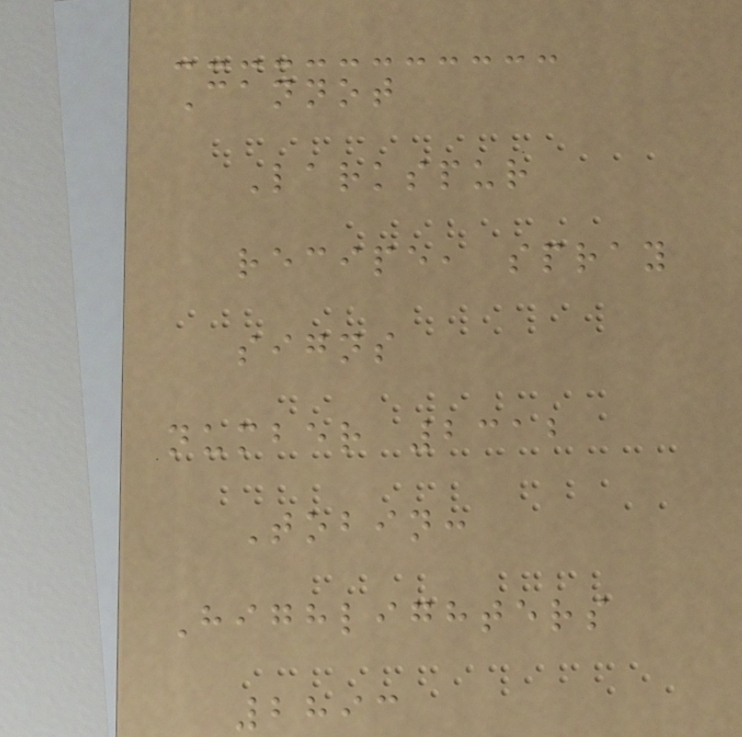Cannot
Larkspur
recipe, spray
signs
number 2312
Tobin:
Highlighters
2893
